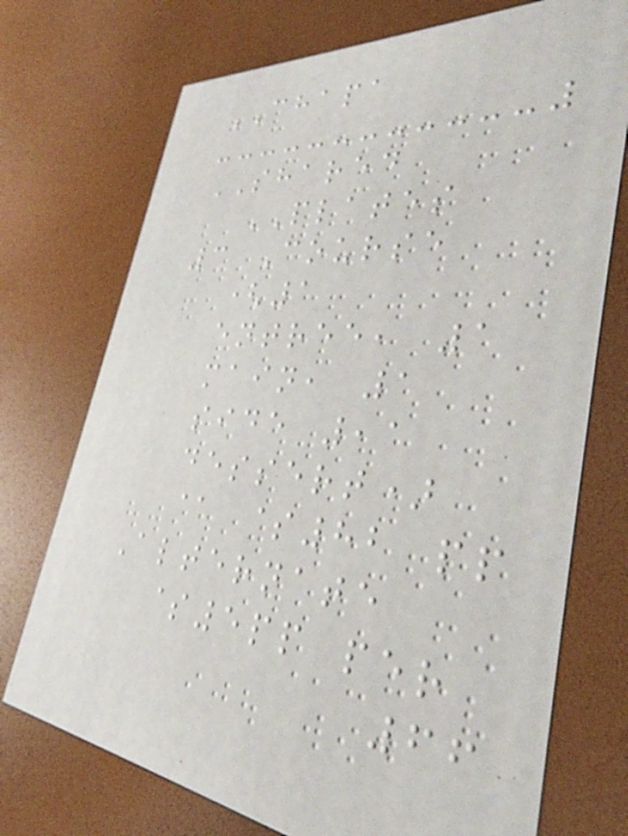CHAPA
SHARED
PLATES
3 Course
(1
entree, 1
main, 1
side ,1
dessert)
@ $82 pp
Alternate
$5pp per
66
